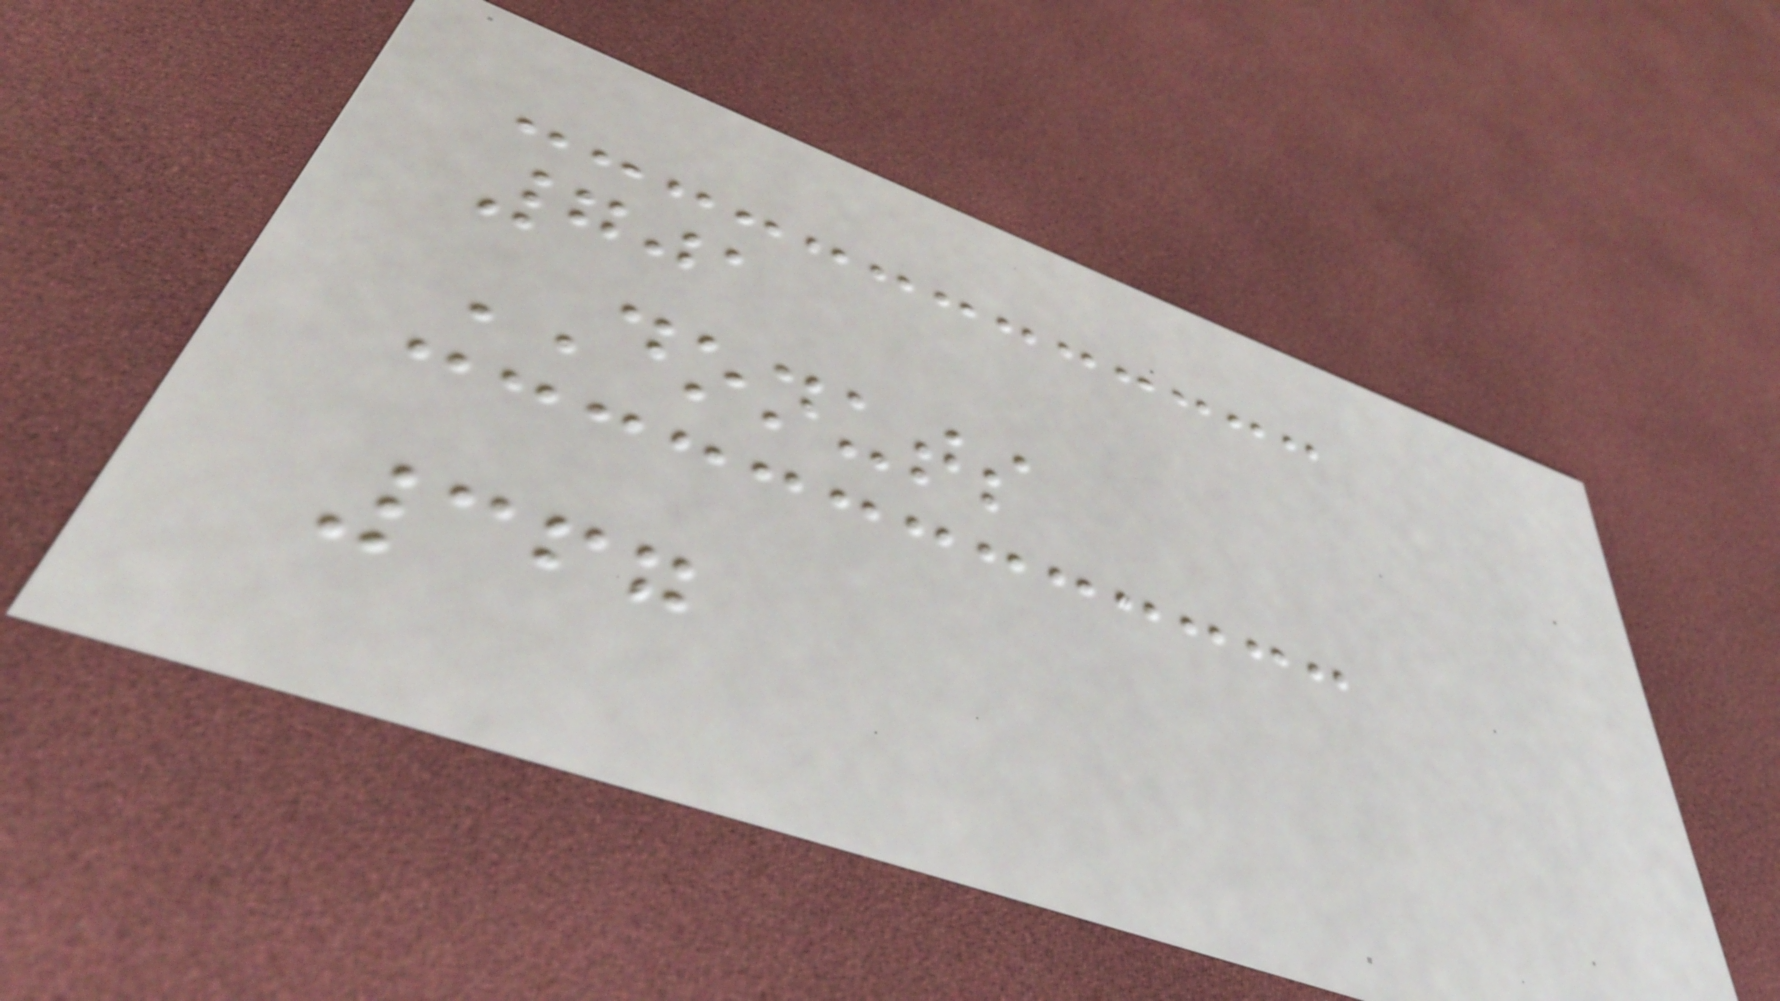701
DONUTS
367
